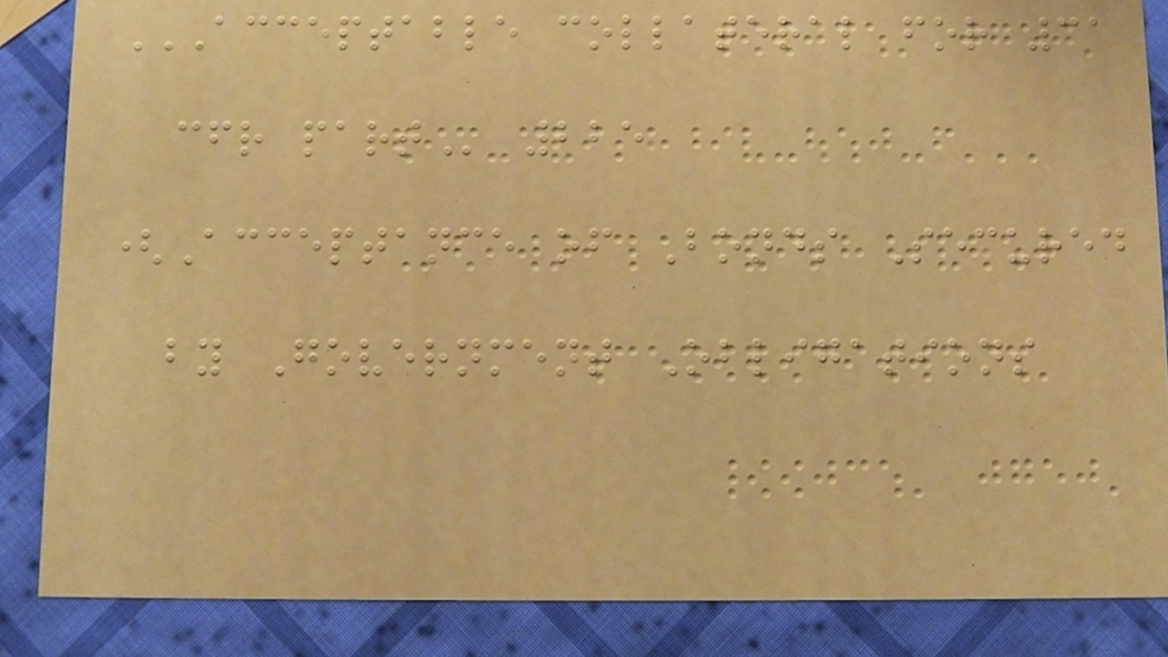ACCEPTABLE COLLATERAL FOR 31
CFR PART 225
(Acceptance of Bonds Secured
by Government Obligations
